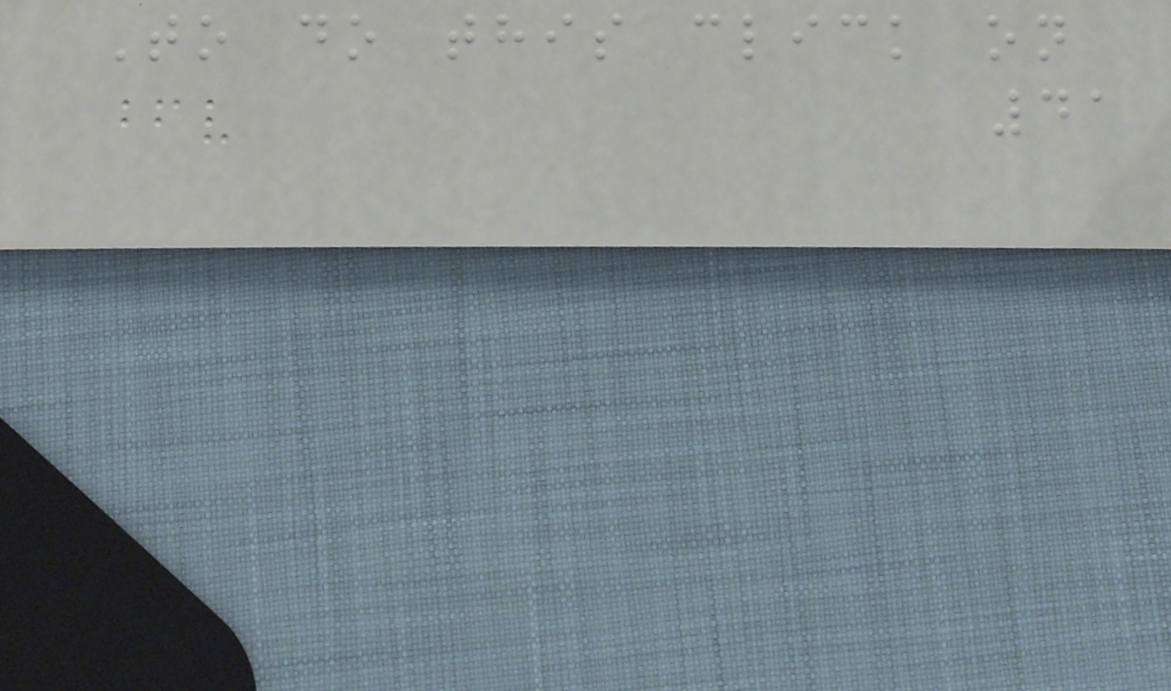To do this click on
41
